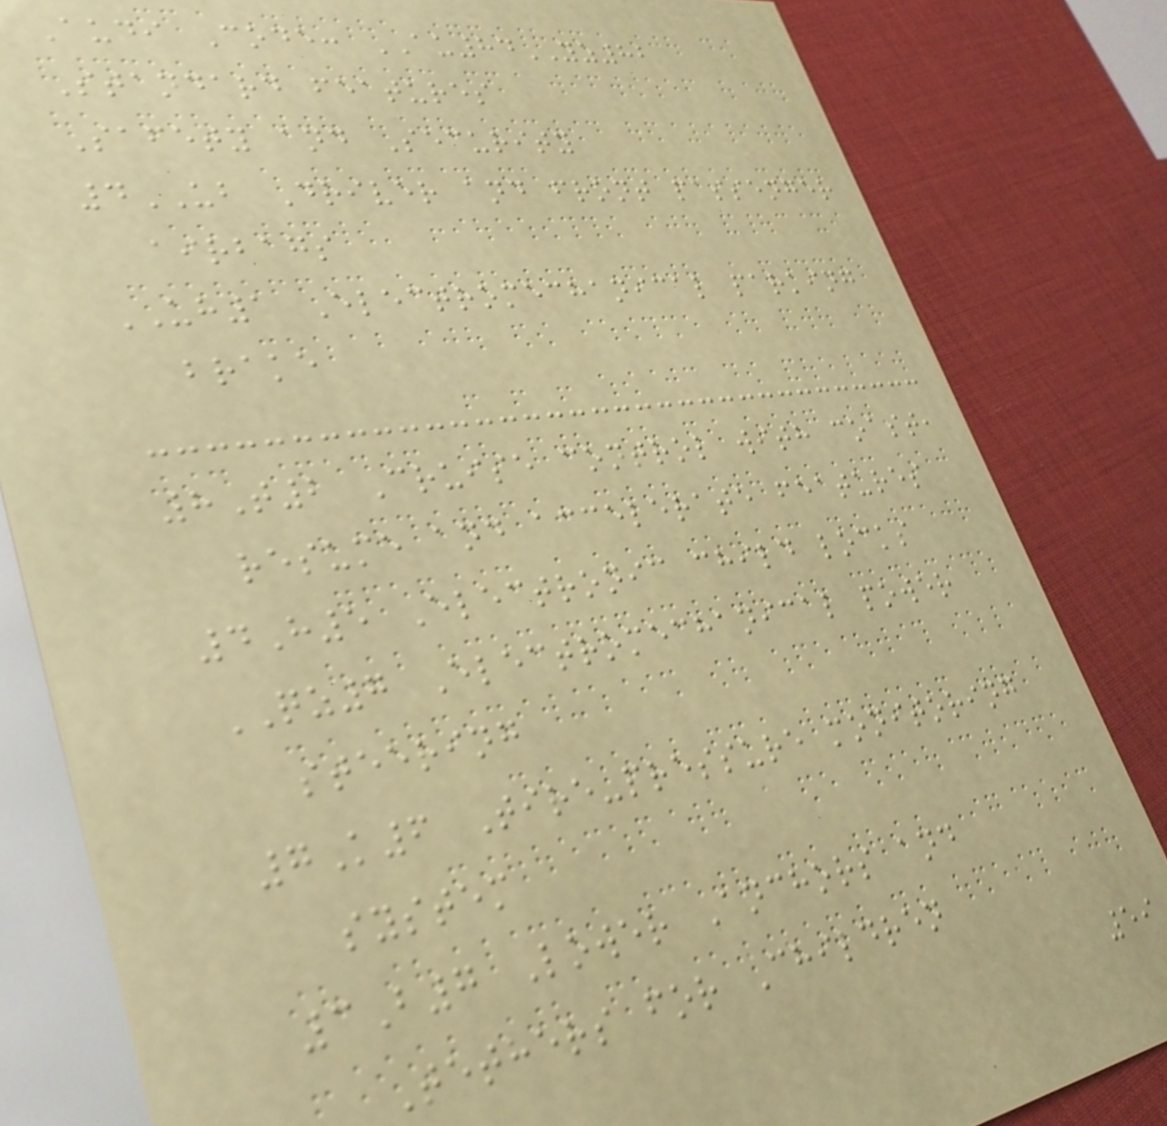Audi Code: AU84YZ82
Standard features
Safety and Security
4UB Driver and front passenger
airbags
UH1 Electromechanical parking
brake
8T2 Cruise control with coast,
resume and accelerate features
4H5 Electronic child locks
QZ7 Electromechanical power
steering
7K6 Tire-pressure monitoring
system
3B7 Lower Anchors and
Tethers for Children
59
